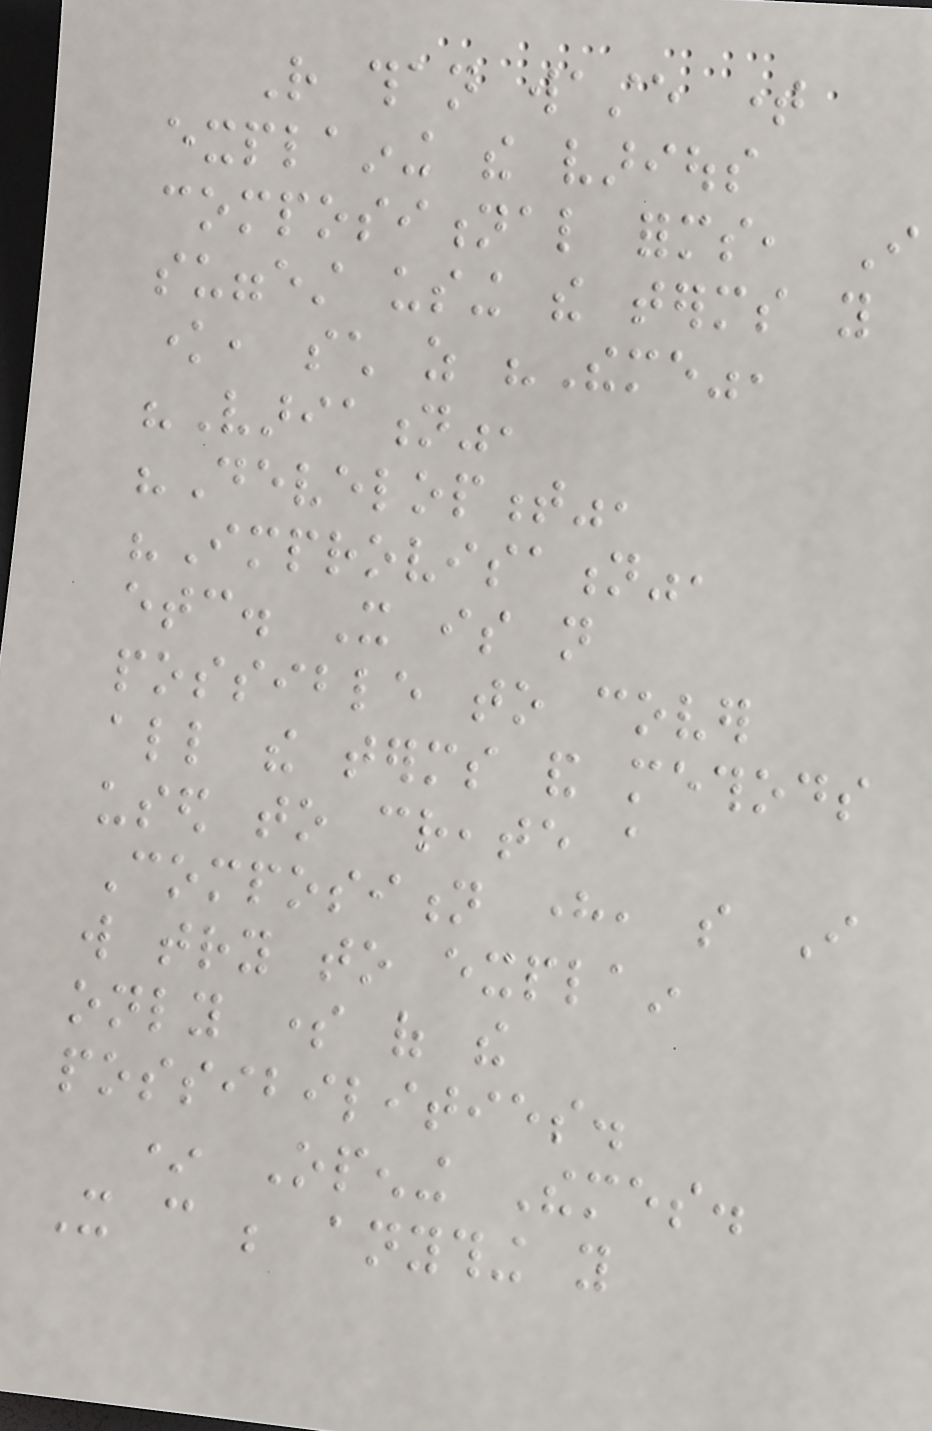Rather than waste time
explaining the various
compositional forms, I
suggest using the terms you
know, such as "Theme",
"Variation",
"Development",
"Improvisation",
etc. It is not
possible to cover
all the terms and methods
used to create a
Composition here, so I
will try to explain
only some of the
possibilities.
* Opening Themes.
It can be anything you
